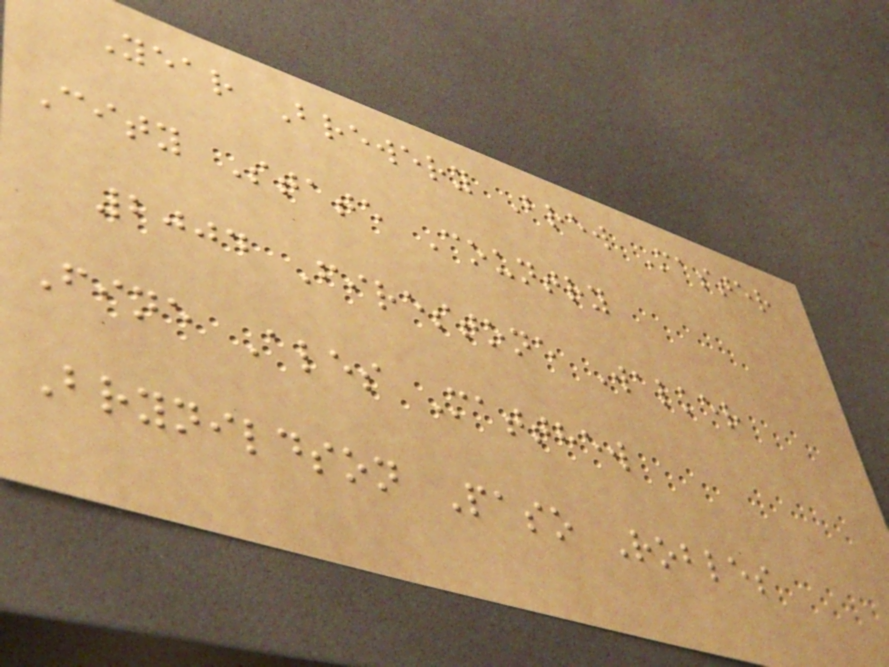Year Brewery Brew Master
City State Country
2004 Firestone Walker
Fine Ales Matthew
Brynildson Paso Robles
